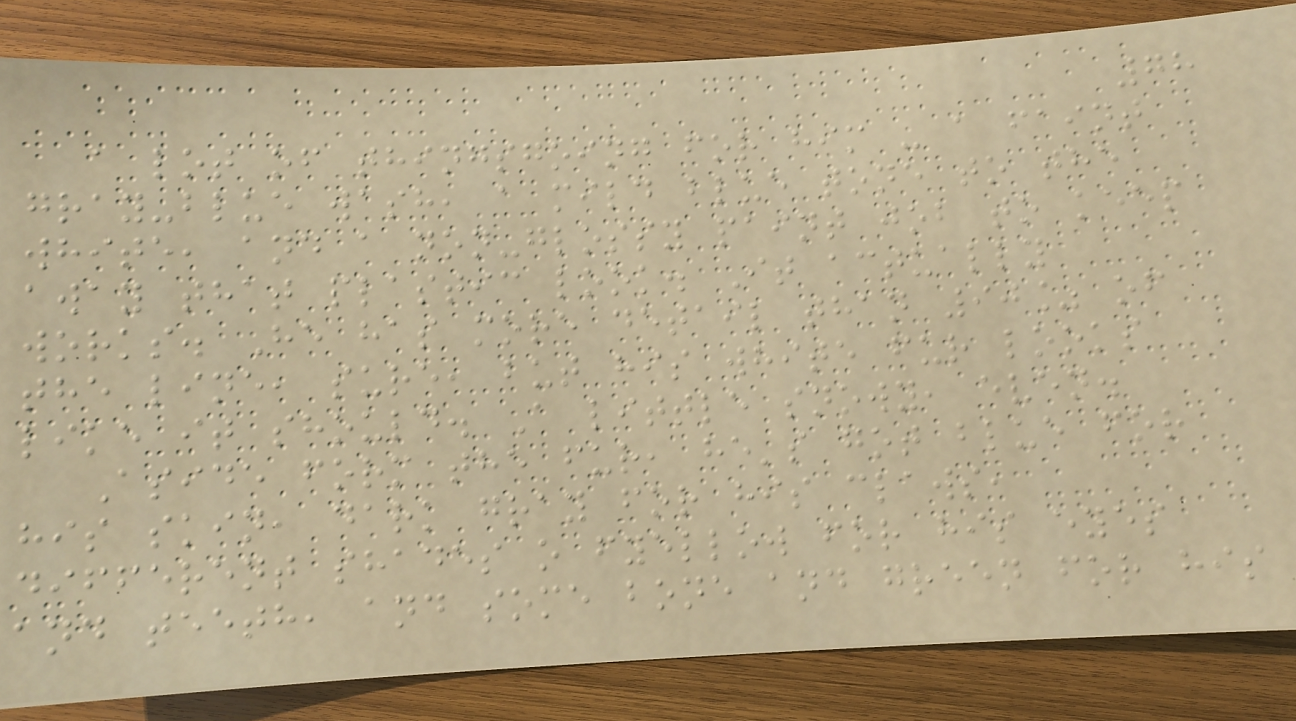78
a lot of thingsgoing for him - a faint
gray-blue wash, a mild blue tone to the
white, and a non-glossy paint job to keep
away that plastic look. It actually
works. He has more detail than 90% of
the line, sure, but his white fur looks
like it should. A little snowy, even.
Aside form the fur, he's got blue for
his skin, dark gray for his claws,
different shades o fyellow for his eyes
and teeth, and some bone and green for his
